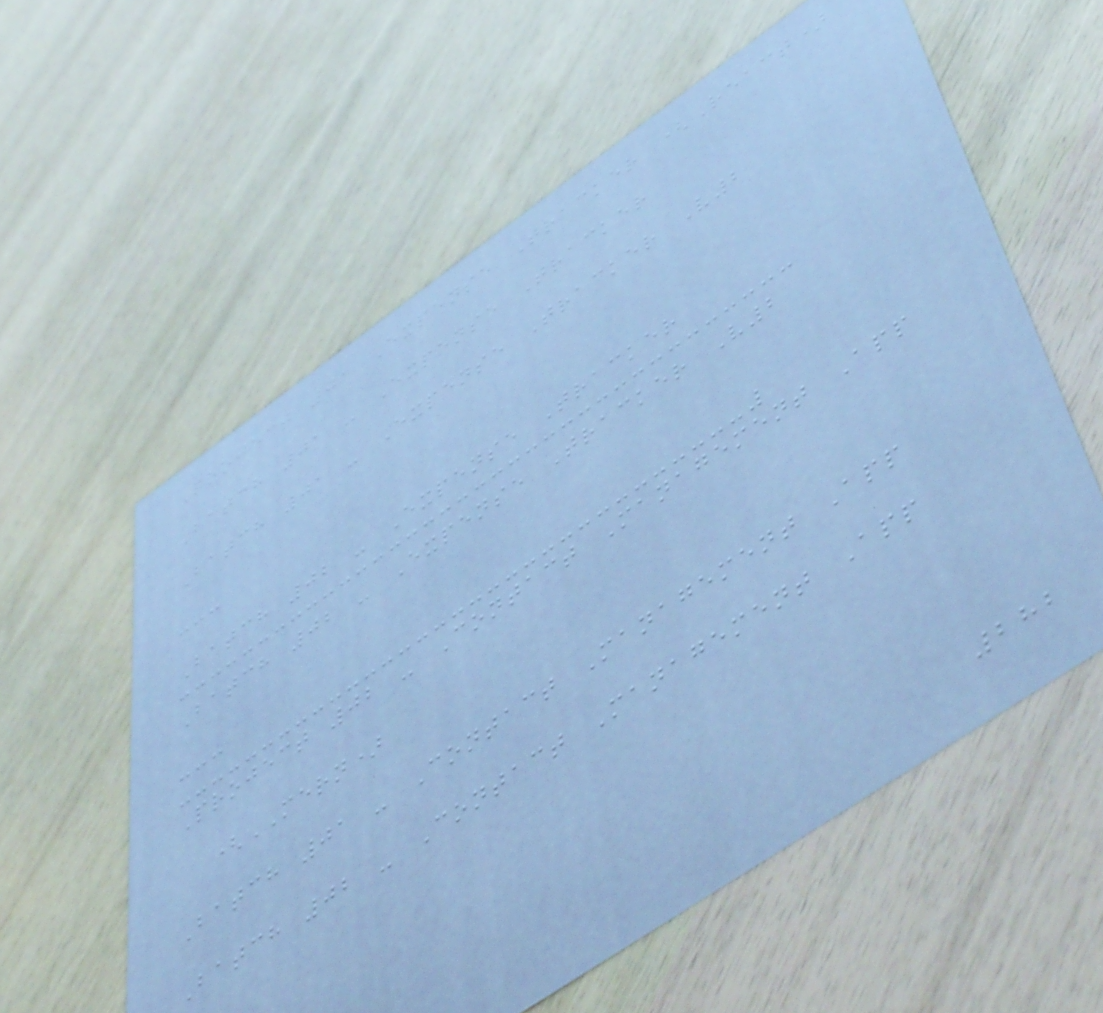Project 01 Expense Tracker (React)
Batch 01 - Expense Tracker
Batch 01 - Expense Tracker V2
---
Batch 02 - Expense Tracker
Batch 02 - Expense Tracker V2
---
Project 02 - Contact Management App
(MERN)
Batch 01 - Contact Management App
Batch 02 - Contact Management App
282
